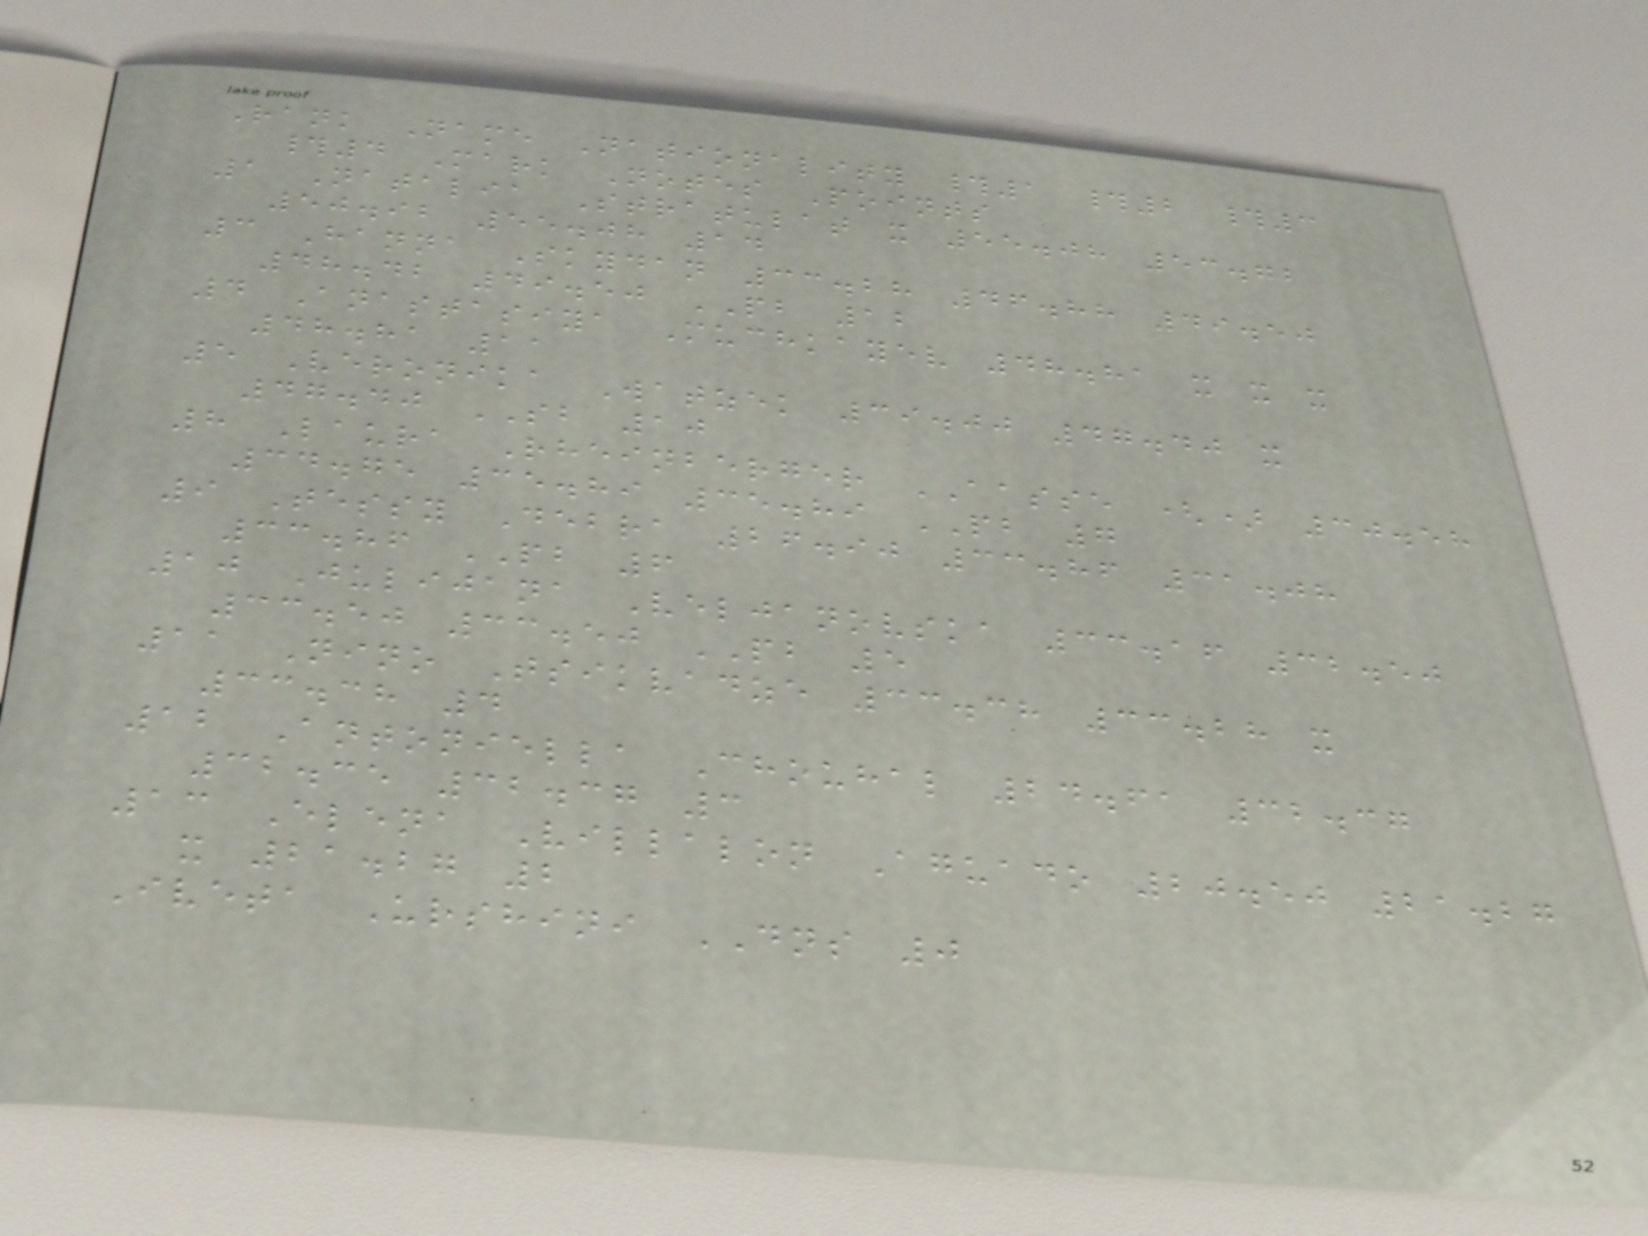Rank Name Nationality #1 #2 #3
#4 Mark Notes Points
1 Natalia Stratulat x 55.08 53.72
50.92 55.08 14
3 Hanna Skydan 33.28 46.88 49.50
48.42 49.50 PB 12
4 Anastasiya Muchkayev 48.81 x x x
48.81 11
5 Veronika Watzek 39.00 47.40 x
47.40 SB 10
8 Laura Rheinberger AASSE () 30.58
34.75 35.89 35.89 PB 7
9 Tessy Debra 26.90 33.86 31.08
33.86 PB 6
10 Julijana Veljanovska 33.16 32.50
33.50 33.50 PB 5
11 Nino Tsikvadze 33.38 33.28 x
33.38 4
12 Antoniella Chouhal 24.61 32.37
32.35 32.37 3
13 Elena Villalon Aguado 20.50 21.27
x 21.27 2
Iveta Urshini DNS 0
